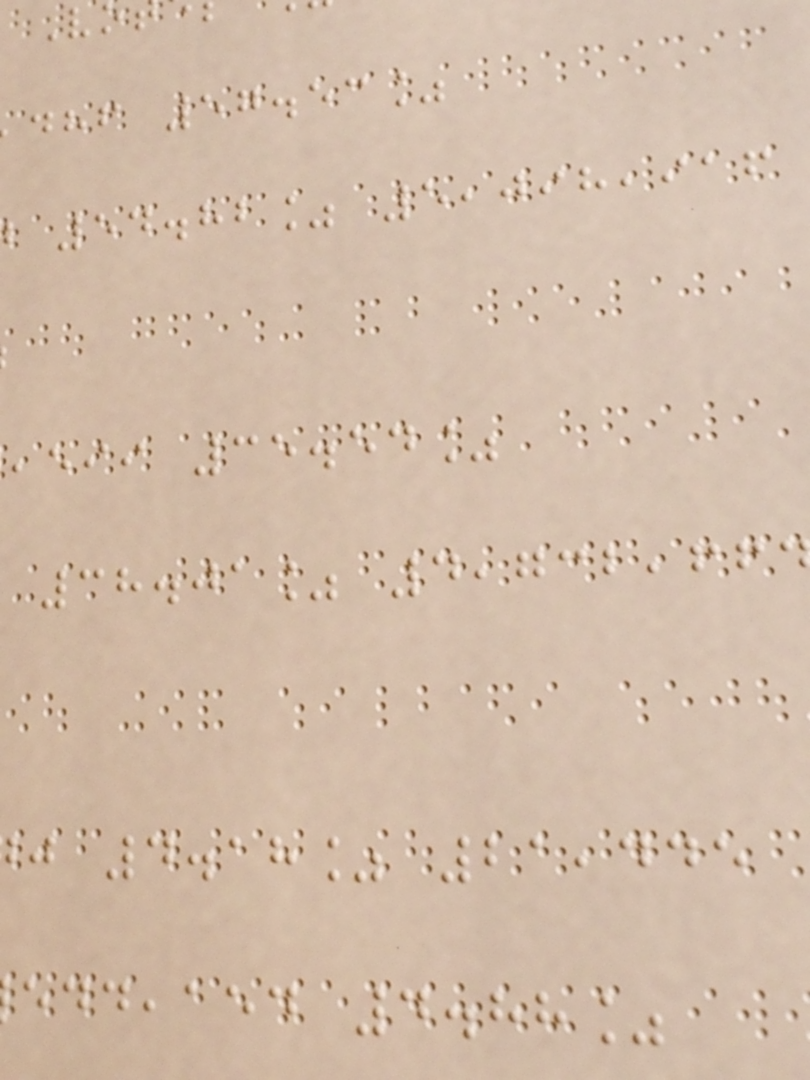dhf 57.53%
54.82% 5,098,916
,eii 35.54%
38.01% 4,732,66
j 4.18% 21,445
,aed 4.88%
